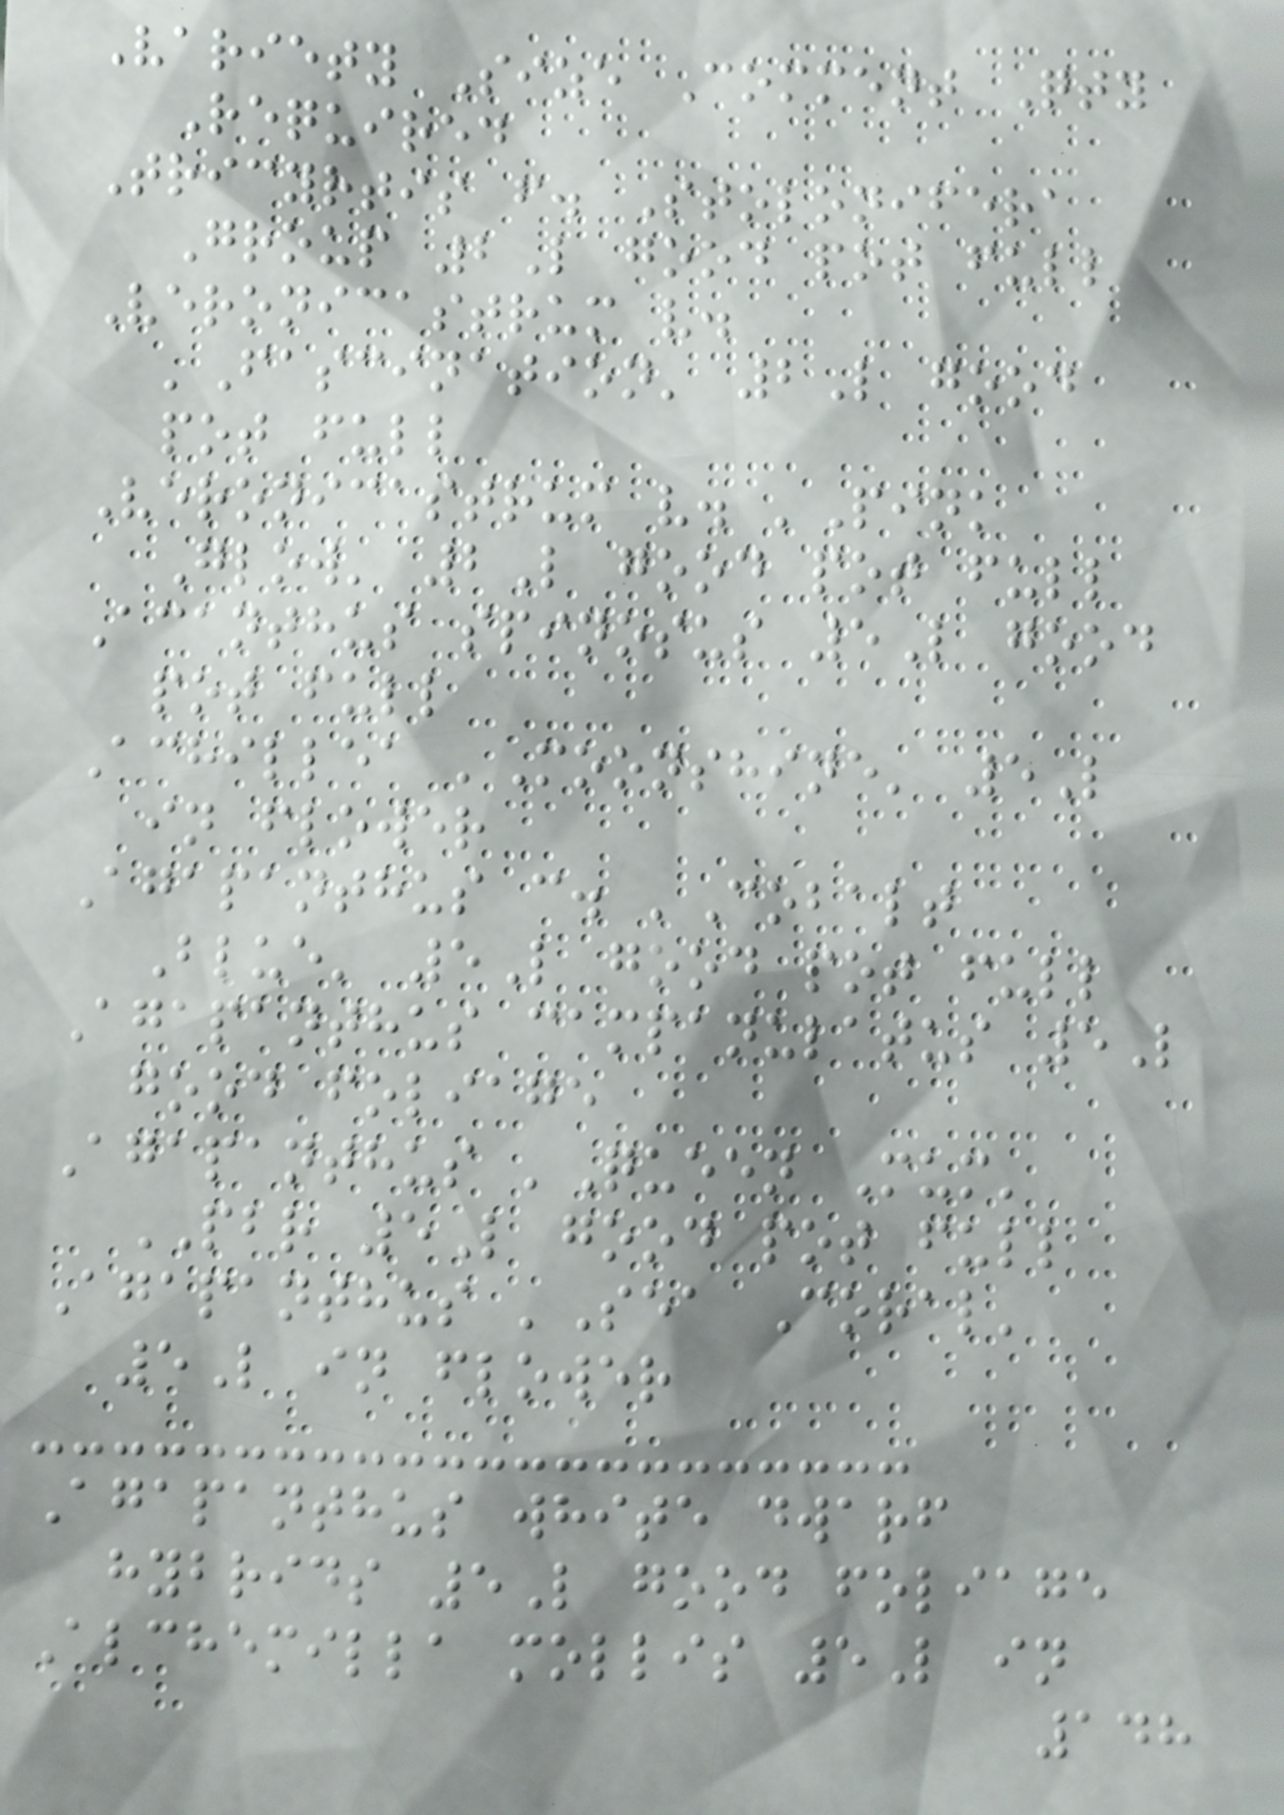Variety Size Comment Qty
Required
Tricyrtis f. Stolonifera
Group 2L good pot full
Veronicastrum v.
'Fascination' 2L good
pot full
Veronicastrum v. 'Pink
Glow' 2L good pot full
Acanthus spinosus 5L good
pot full
Achillea 'Moonshine' 5L
in flower
Agapanthus c. 'Cobalt
Blue' 5L good pot full
Agapanthus campanulatus 5L
good foliage
Agapanthus 'Queen Mum'
PBR 5L good pot full
Agapanthus 'Sea Coral'
5L in flower
Agapanthus white dwarf
hybrids 5L good foliage
Alchemilla mollis 5L in
148
